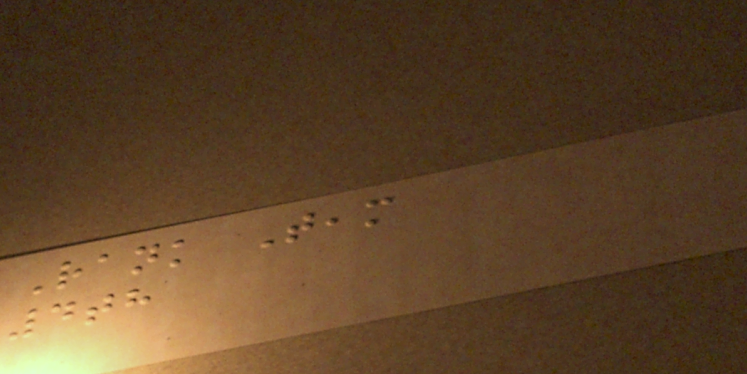Rank Team
4th
